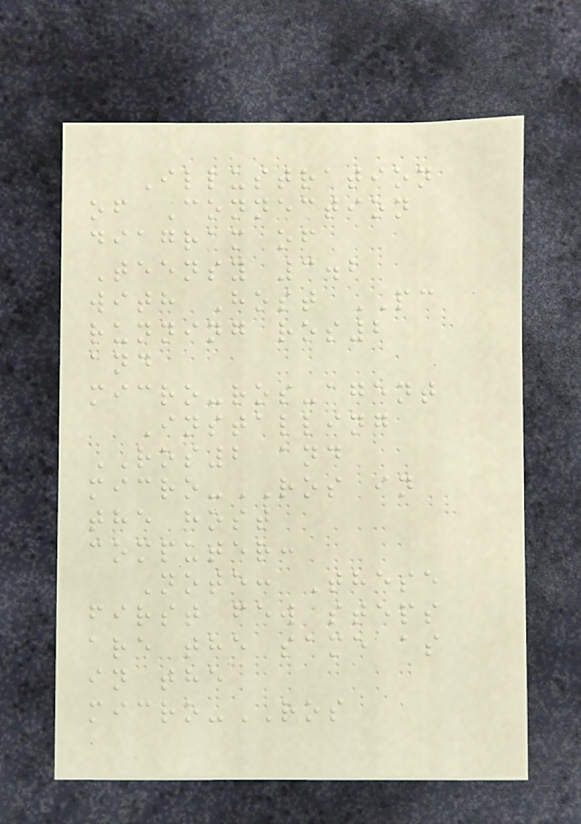Illustration
of Connection
diagram of
Teensy 3.2
with Host PC
running ros2
and
micro-ros-agent
Installing
ROS2 and
micro-ROS in
the host
computer:
Note: These
first few steps
are the same as
in the
micro-ROS
